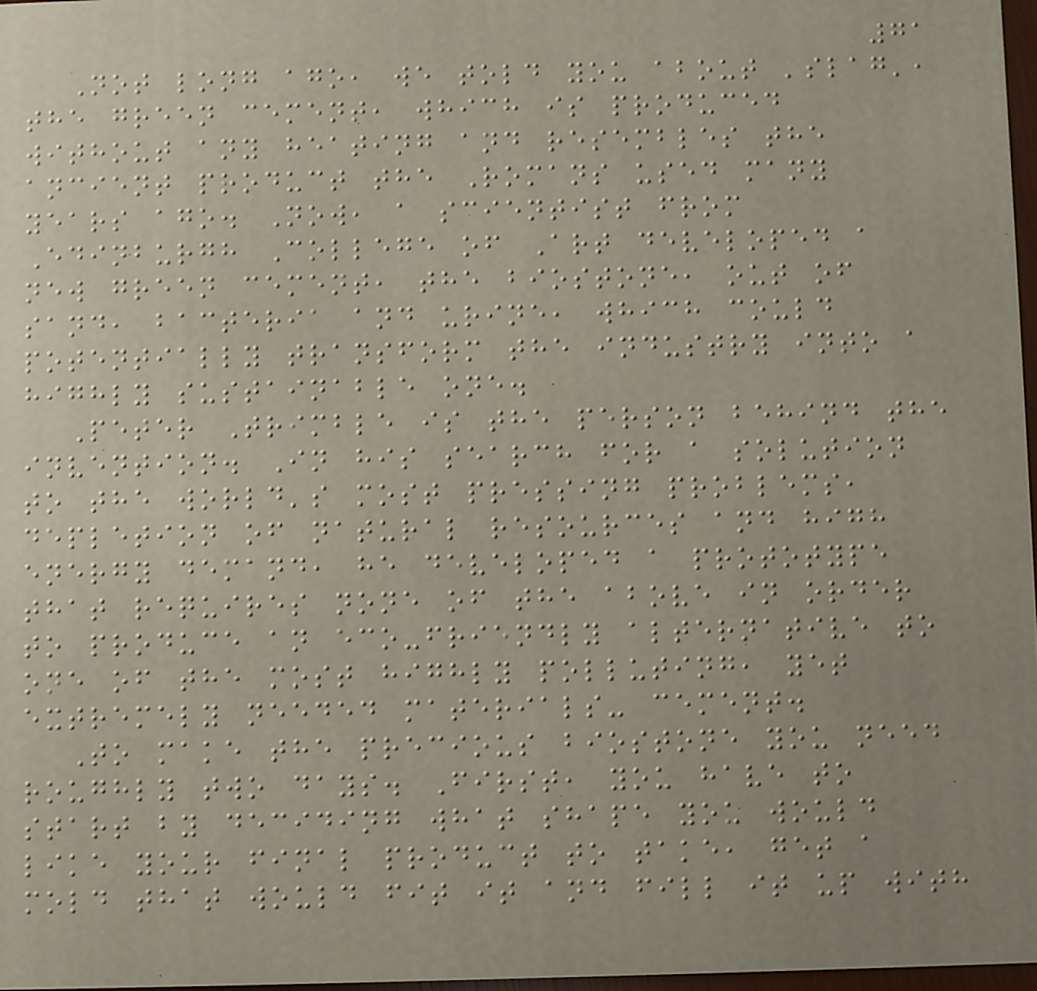71
Not long ago, we told you about 'slag',
the green cement, which is produced
without any heating and resembles the
ancient product the Romans used many
years ago. Now, a scientist from
Edinburgh College of Art developed a
new green cement, the biostone, out of
sand, bacteria and urine, which could
potentially transform the industry into a
highly sustainable one.
Peter Trimble is the person behind the
invention. In his search for a solution
to the world's most pressing problems,
depletion of natural resources and high
energy demand, he developed a prototype
that requires none of the above in order
to produce an eco-friendly alternative to
one of the most highly polluting, yet
extremely needed materials- cement.
To make the precious biostone you need
roughly two days. First, you have to
start by deciding what shape you would
like your final product to take, get a
mold that would fit it and fill it up with
